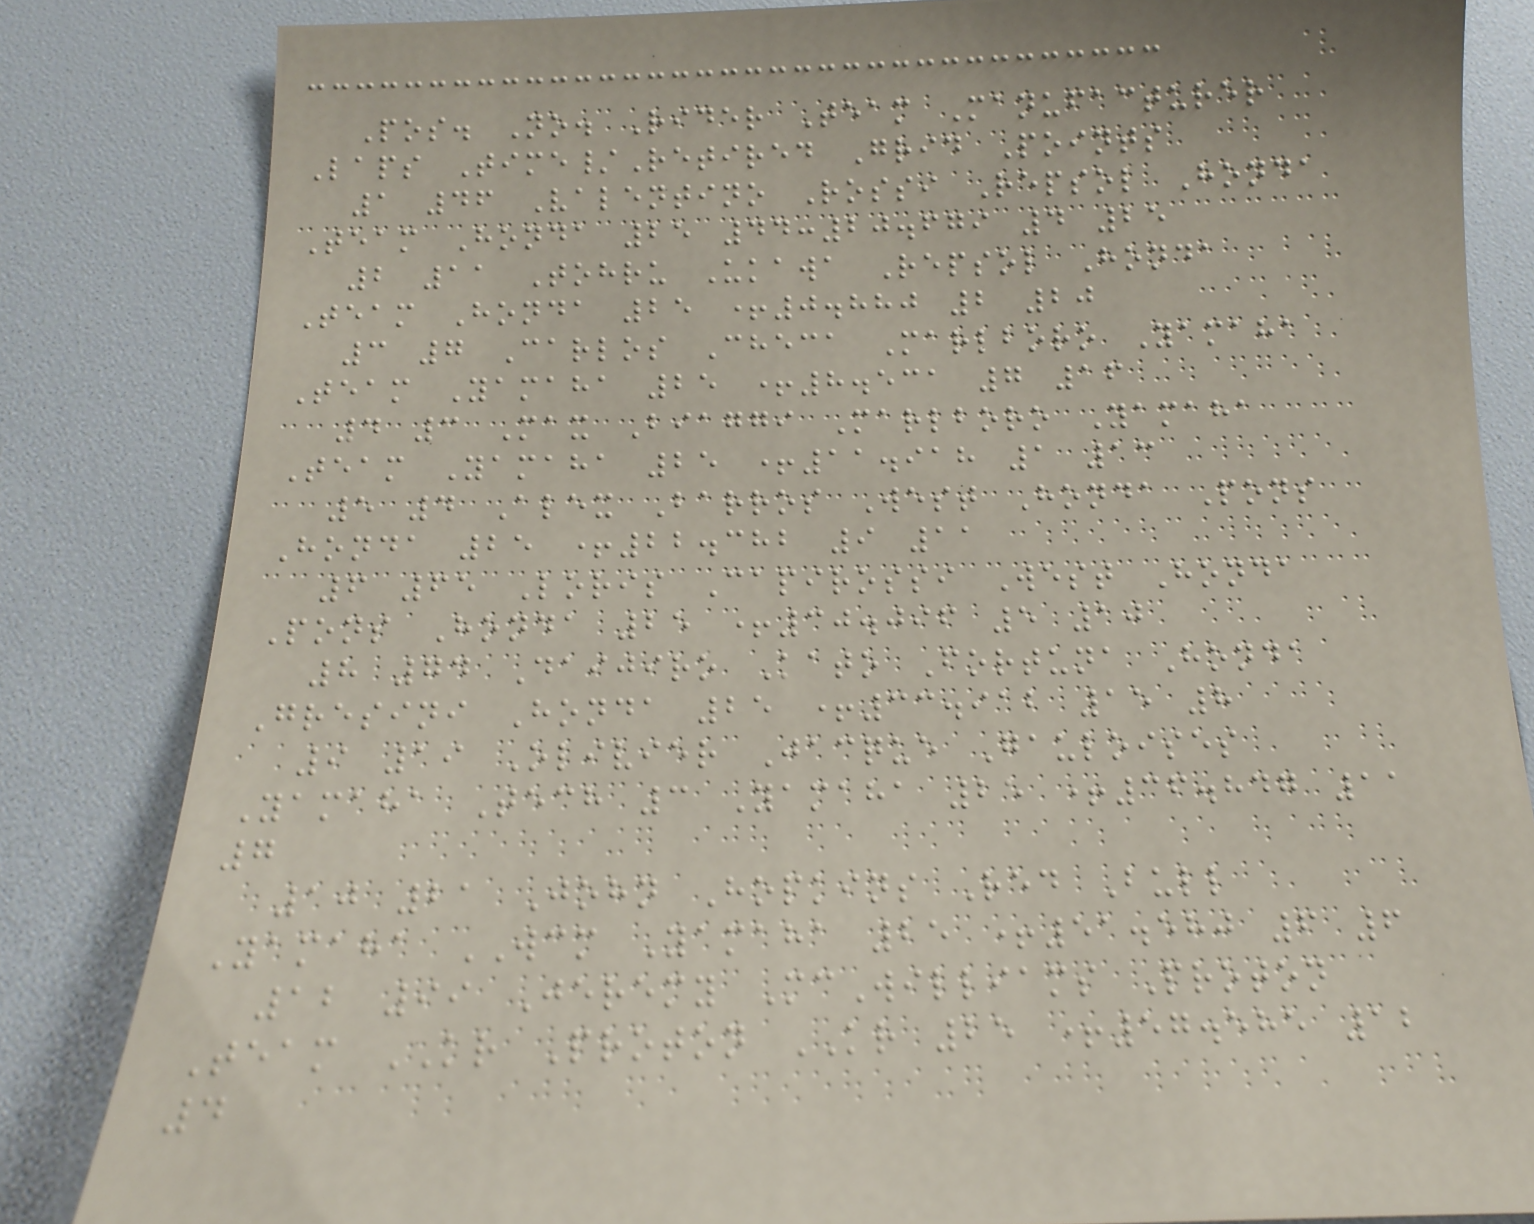Pos. No. Rider Team Manufacturer
Laps Time/Retired Grid Points
1 46 Valentino Rossi Repsol Honda
Team Honda 25 44:20.679 4 25
2 11 Tohru Ukawa Repsol Honda
Team Honda 25 +0.880 2 20
3 7 Carlos Checa Marlboro Yamaha
Team Yamaha 25 +8.531 7 16
4 3 Max Biaggi Marlboro Yamaha
Team Yamaha 25 +11.918 1 13
5 4 Alex Barros West Honda Pons
Honda 25 +22.382 9 11
6 65 Loris Capirossi West Honda
Pons Honda 25 +30.096 5 10
8 74 Daijiro Kato Fortuna Honda
Gresini Honda 25 +33.912 15 8
9 19 Olivier Jacque Gauloises
Yamaha Tech 3 Yamaha 25 +36.847 11
7
10 21 John Hopkins Red Bull
Yamaha WCM Yamaha 25 +51.580 6 6
12 99 Jeremy McWilliams Proton
Team KR Proton KR 25 +57.585 12
4
